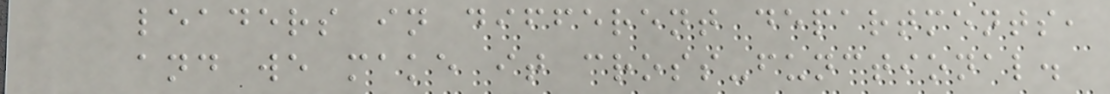leaders in different departments,
and we make it cross-functional.
